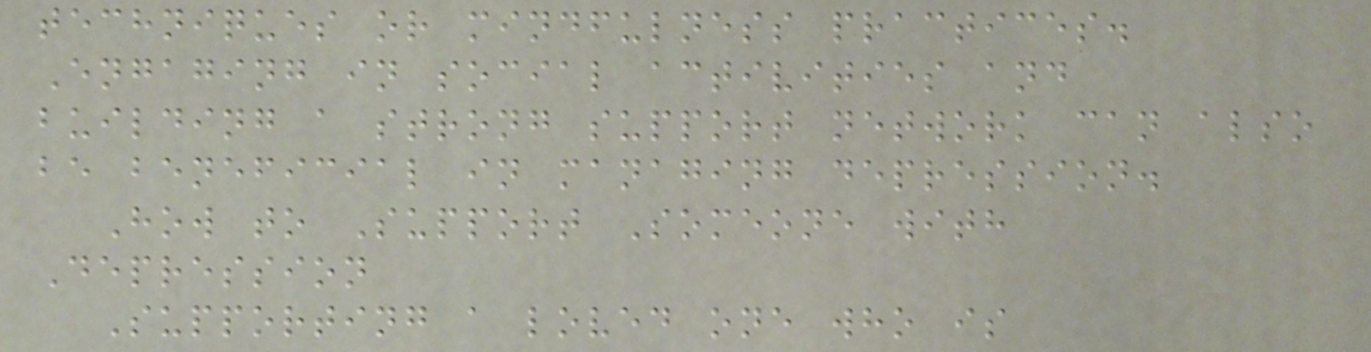techniques or mindfulness practices.
Engaging in social activities and
building a strong support network can also
be beneficial in managing depression.
How to Support Someone with
Depression
Supporting a loved one who is
